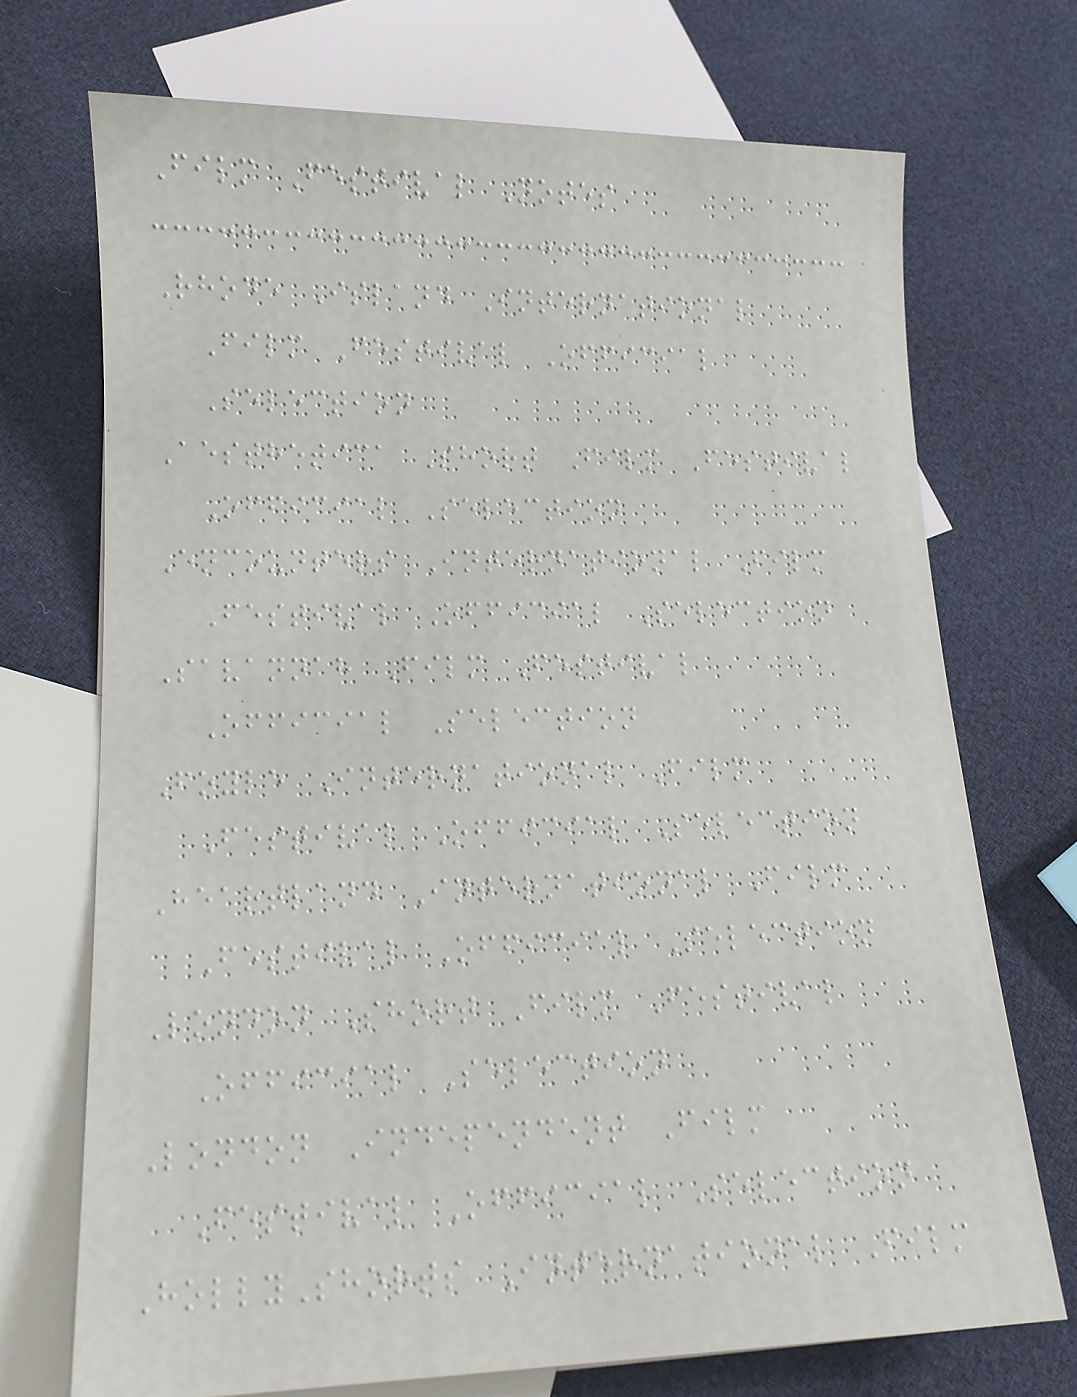Film Festival Notes
Rhode Island International
Film Festival Official
Selection
Aesthetica Short Film Festival
Official Selection
Encounters International Film
Festival Official Selection
Savannah Film Festival
Official Selection
Foyle International Film
Festival Official Selection
Heartland International Film
Festival Official Selection
London Short Film Festival
Official Selection
London Independent Film
Festival Official Selection
HollyShorts International Film
